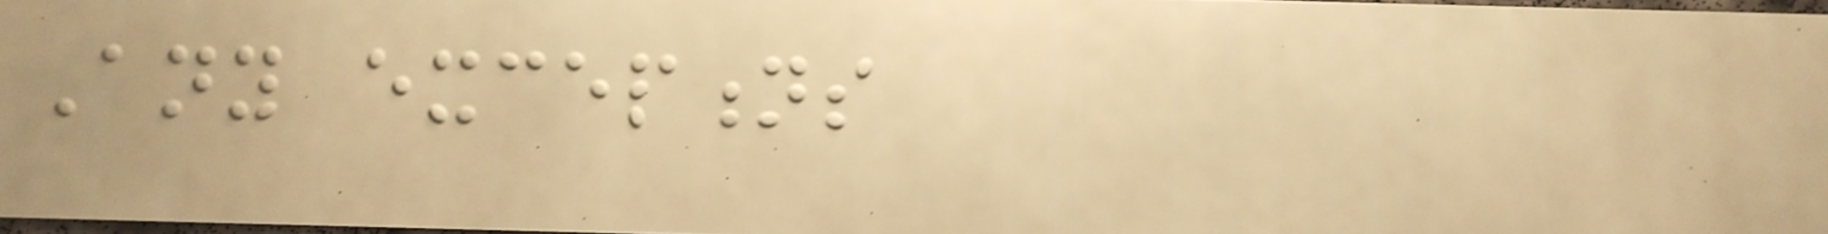Any exceptions
